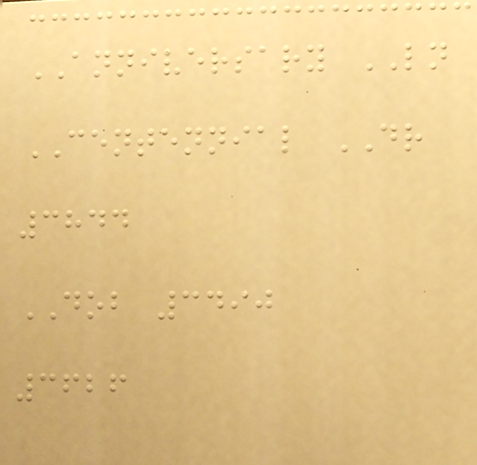ANNIVERSARY LN
CENTENNIAL DR
3844
DOB 3490
3626
